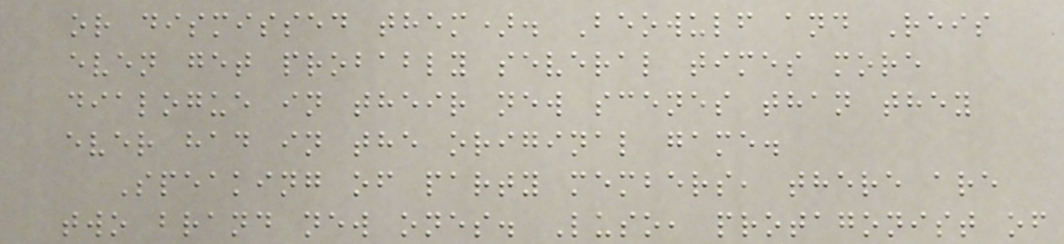or dismissed them). Beowulf and Reis
even get probably several times more
dialogue in their new scenes than they
ever had in the original game.
Speaking of party members, there are
two brand new ones. Luso, protagonist of
